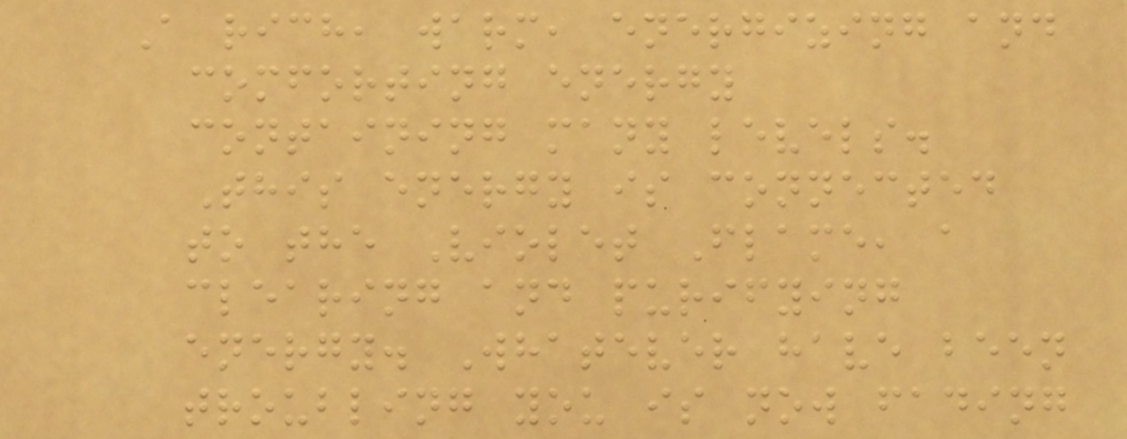A rich, warm, energizing and
comforting energy
containing many levels.
This energy is connected
to the Violet Flame, a
clearing and purifying
energy. Whatever have been
troubling you is now fading
